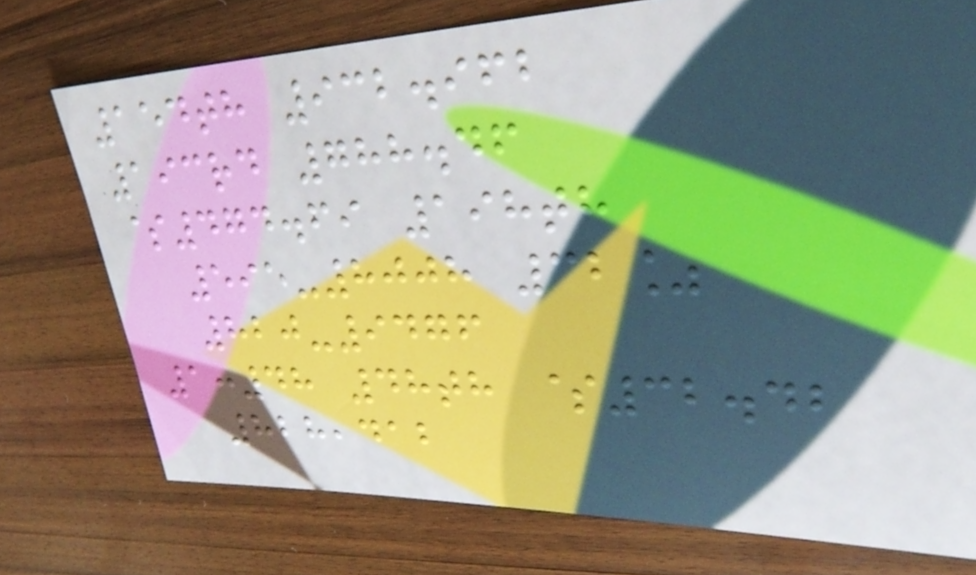154th 932.962
193rd 788.46
$474.69 198th
595-8008 32%
820-9476
1:48 48th $32.42
828,412
